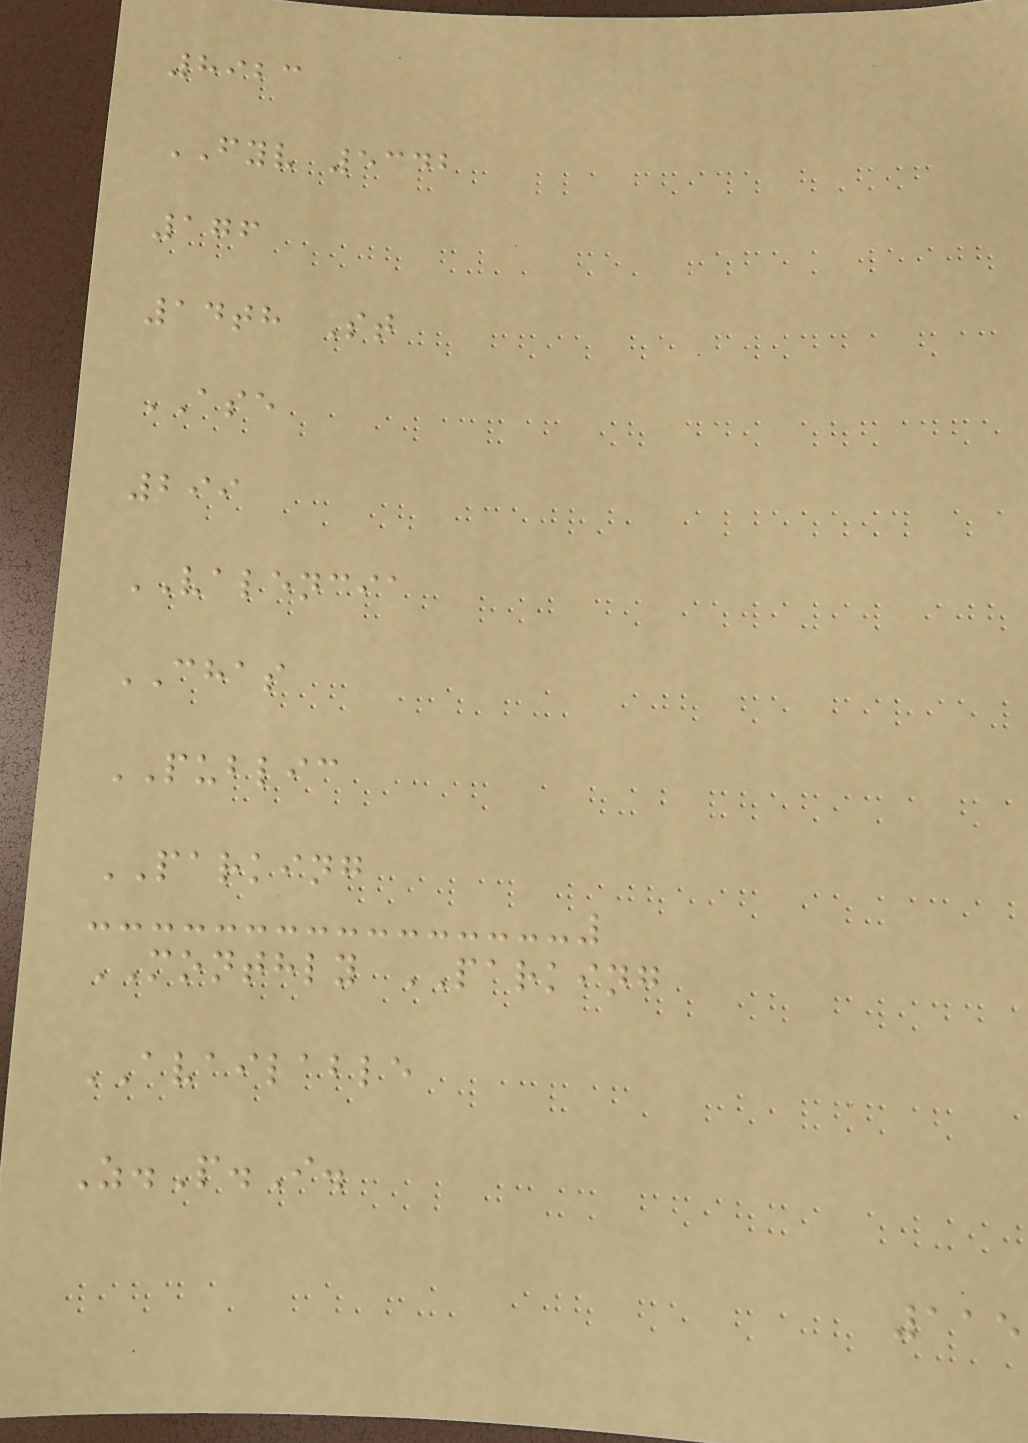8923
FYV 5342
176
14th St
ASE
299
VALENCIA
CHAS
PUBLIC
PARKING
MONTHLY PARKING
AVAILABLE
Z.P.I.
115
